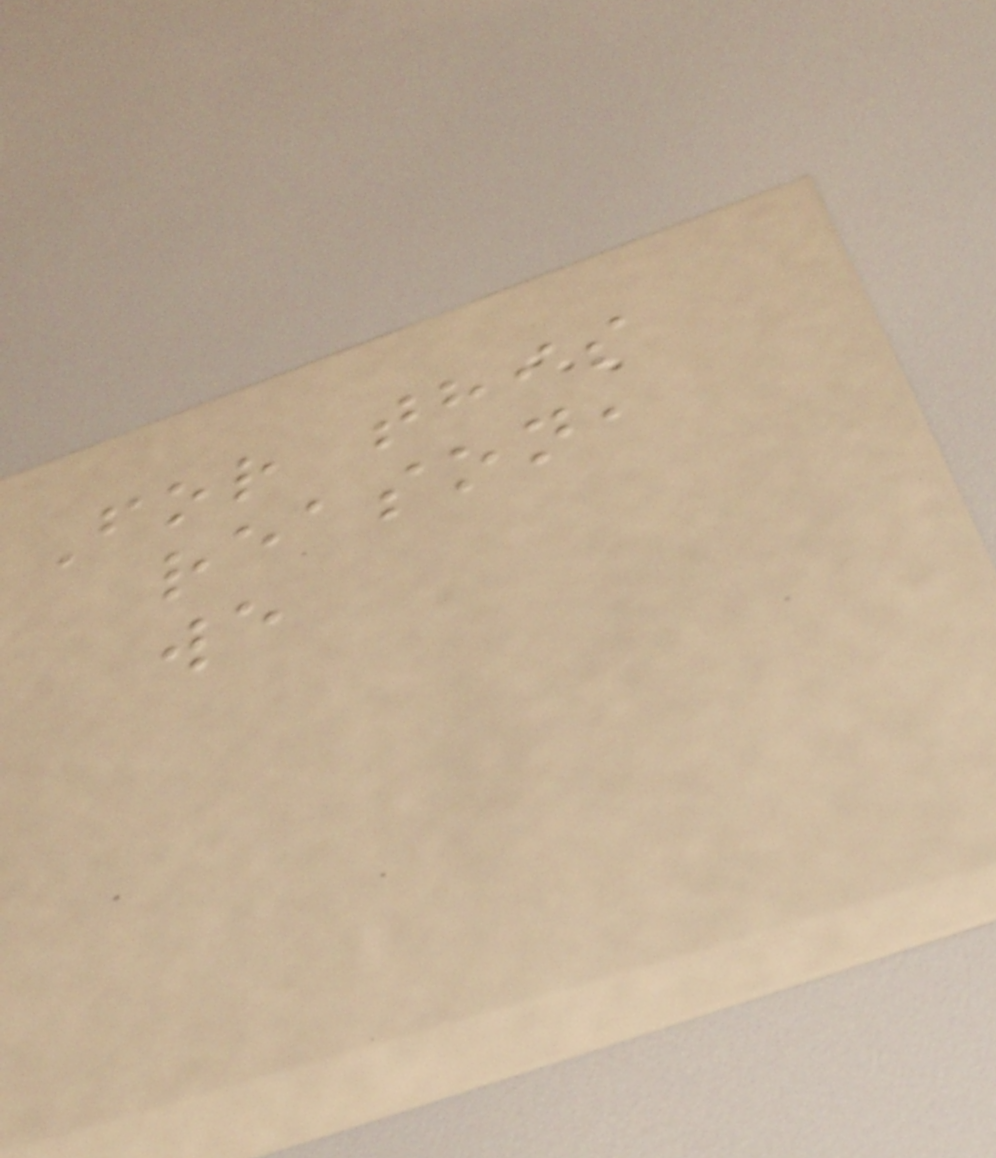For this
reason,
we
